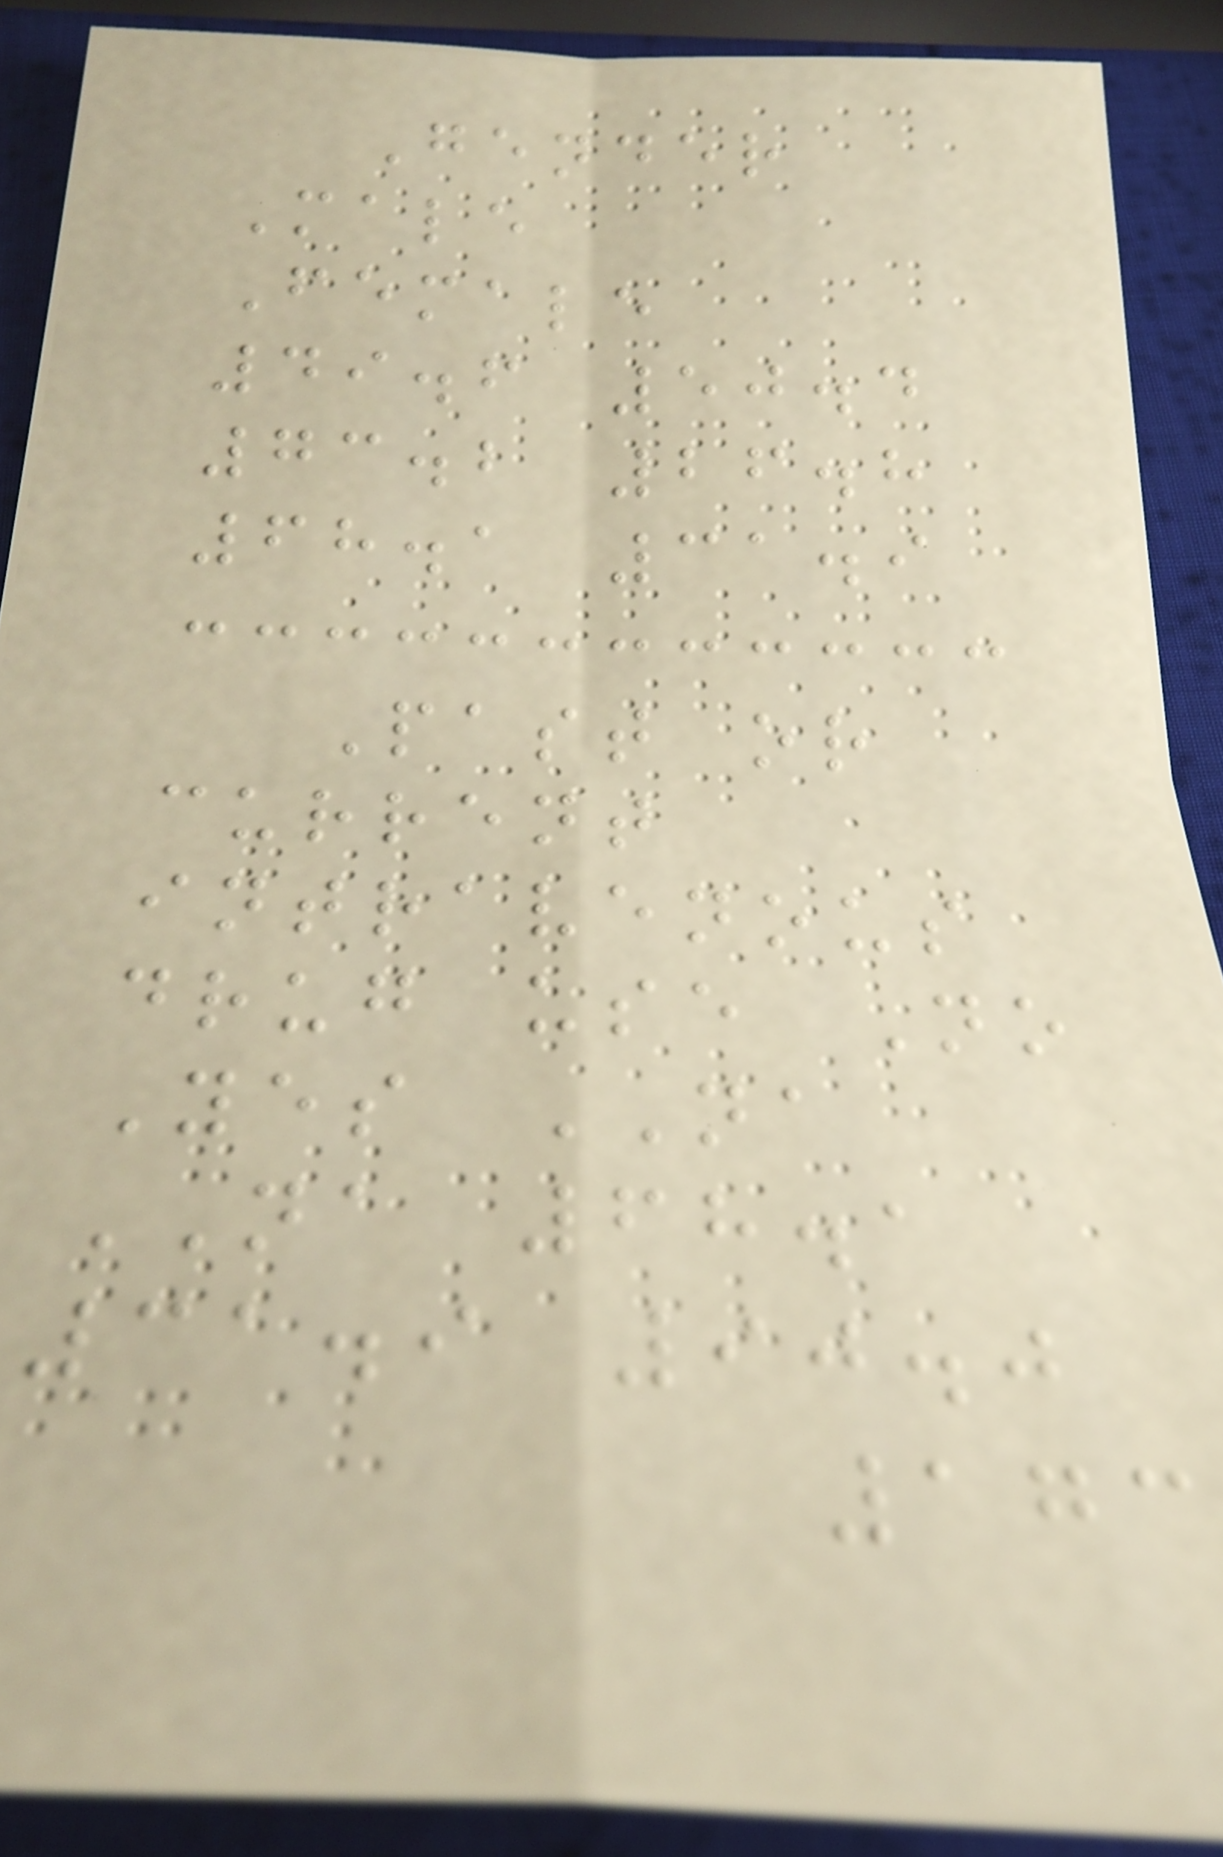Gender
Male
Female
49.6 50.4
73.2 26.8
68.1 31.9
Past or
current
intravenous
drug use No
Yes NA
NA 68.1
31.9 90.0
173
